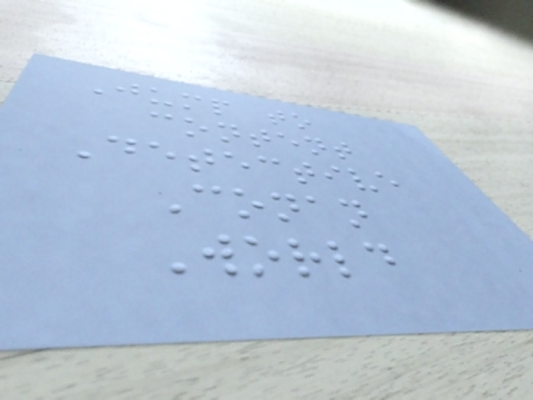Jump to
content
Detective
Conan
World
